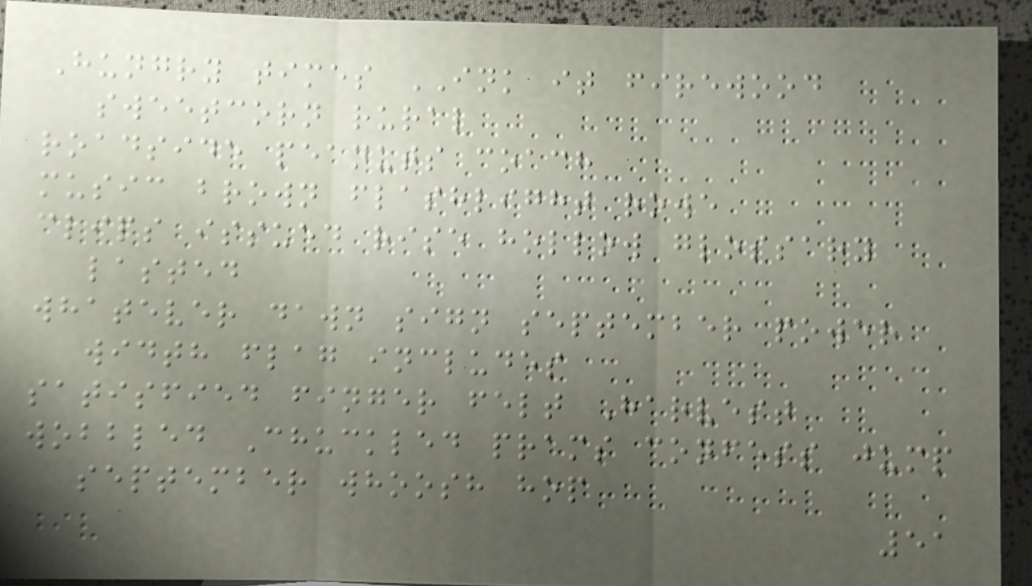Hungry times INK it firewood
sweetcorn rural
roadside peanuts coach
music brown flashlight rowe
clips issued rise hollow glossary
lasted
whatever dawn sign september power
width flag includes
satisfied finger felt Harvest
wobbled Chuckled prams confess jump
september whoosh hop
51
